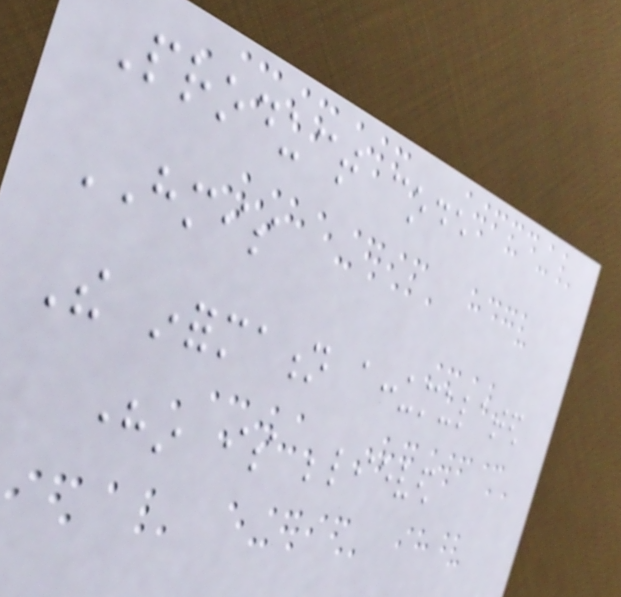Product code
HMIS
The information accumulated
herein is believed
